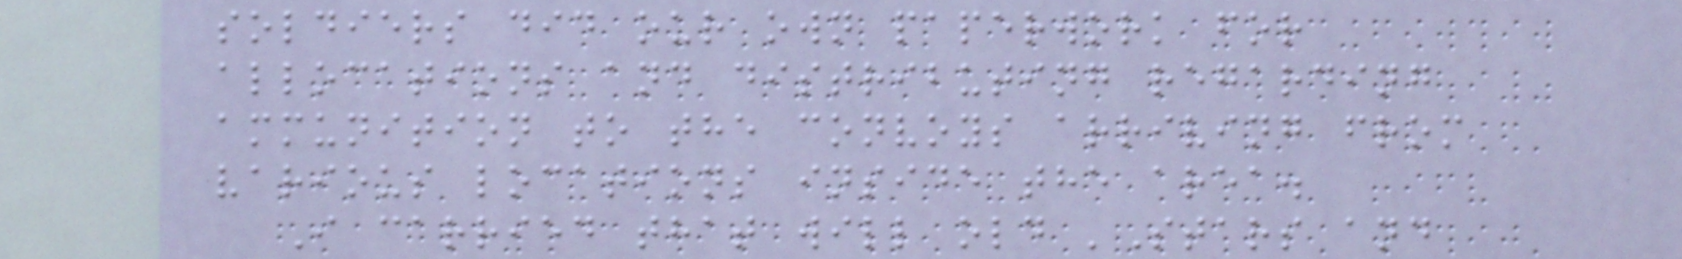soldiers did our own paperwork for
allocations and distributing regarding
ammunition to the convoys arriving from
various locations inside the area.
I carried that will old 'Stars and
